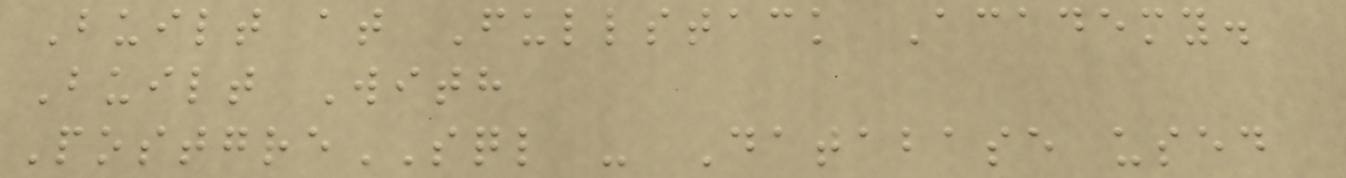Built at Fullstack Academy.
Built With
PostgreSQL - Database used
